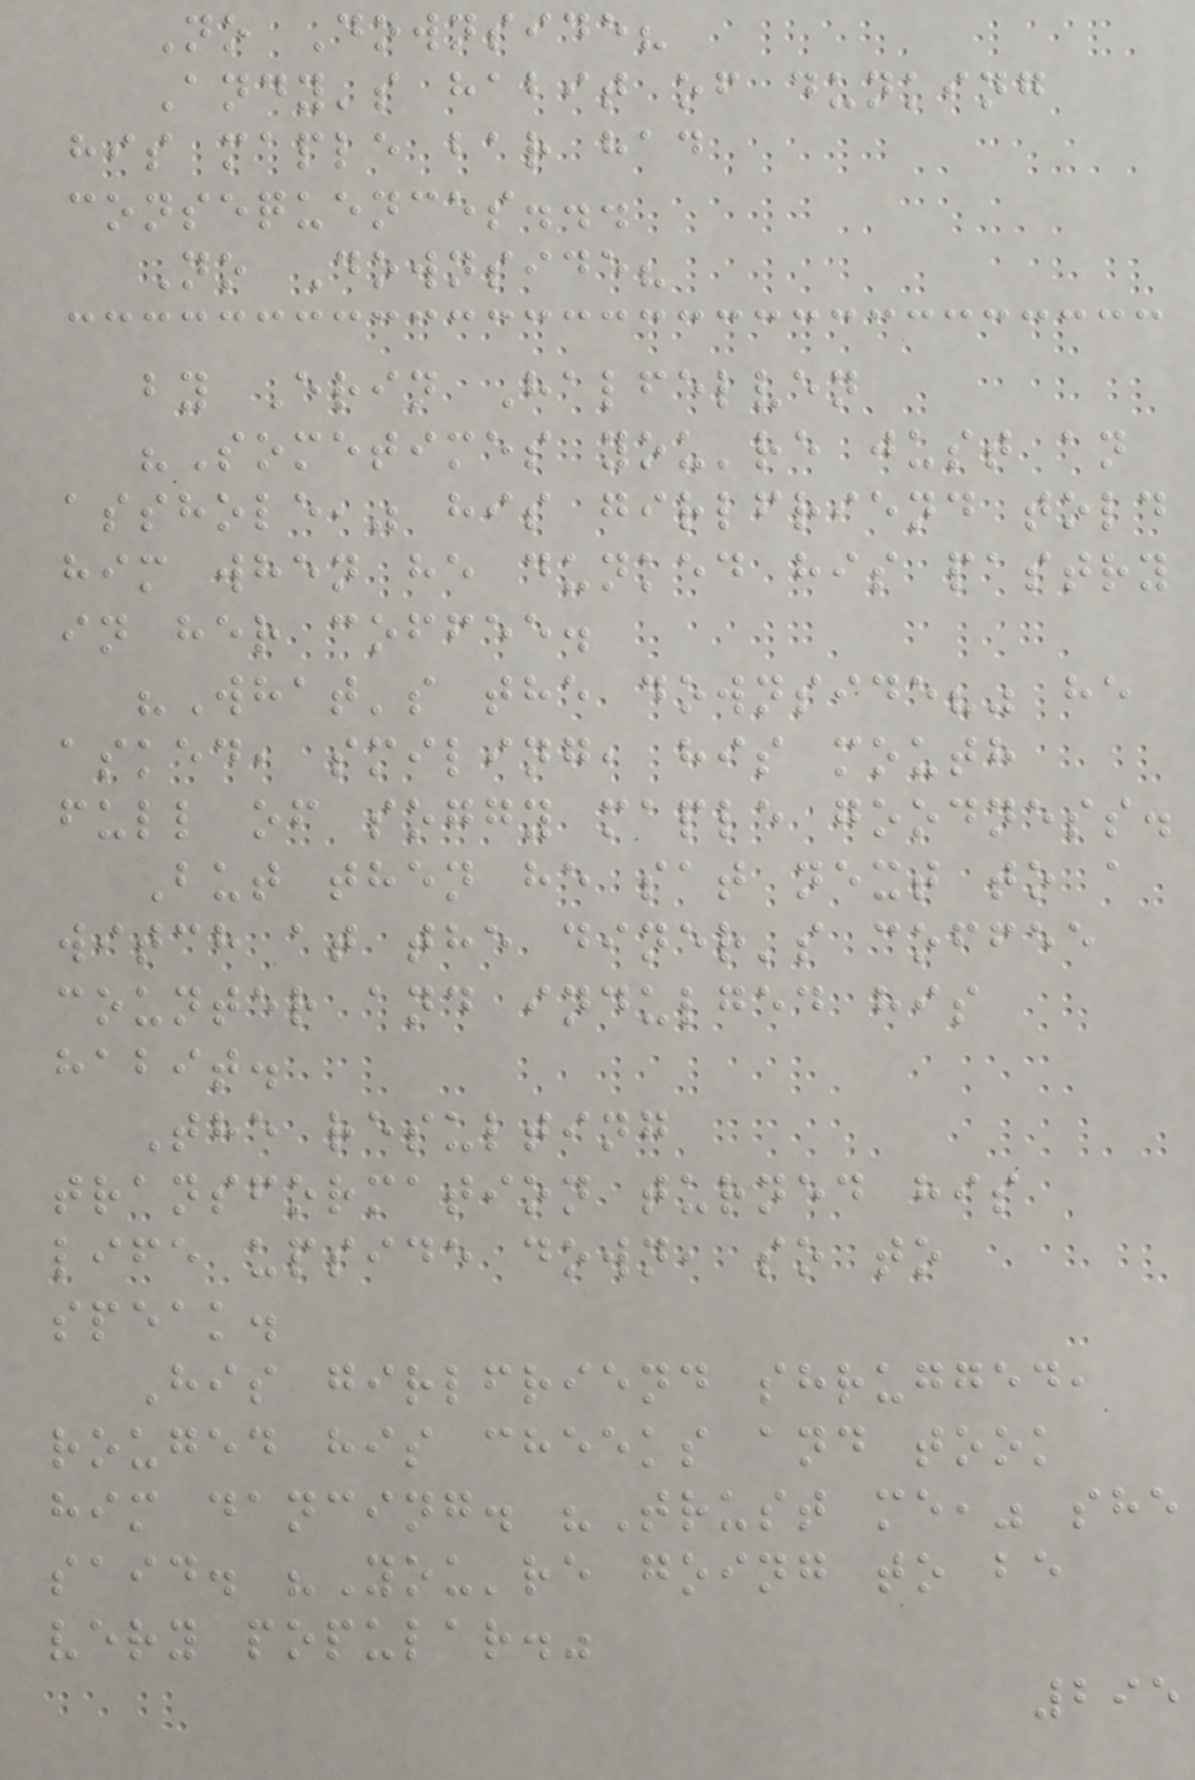No Downside?
Andy's habit of dunking
his maple bar had
consequences...
No Downside?
by Erin Halfelven
"Sometimes you're just an
asshole," his girlfriend told
him when he dunked his pastry
in her coffee.
"What's the downside?" he
asked, smiling, his mouth
full of soggy maple goodness.
But then he sat next to a
witch at the diner's coffee
counter and indulged his
habit.
The resulting
transformation turned his
life upside down, so to
speak.
His girlfriend shrugged,
rouged his cheeks and took
him dancing. "Trust me," she
said. "You're going to be
very popular."
295
